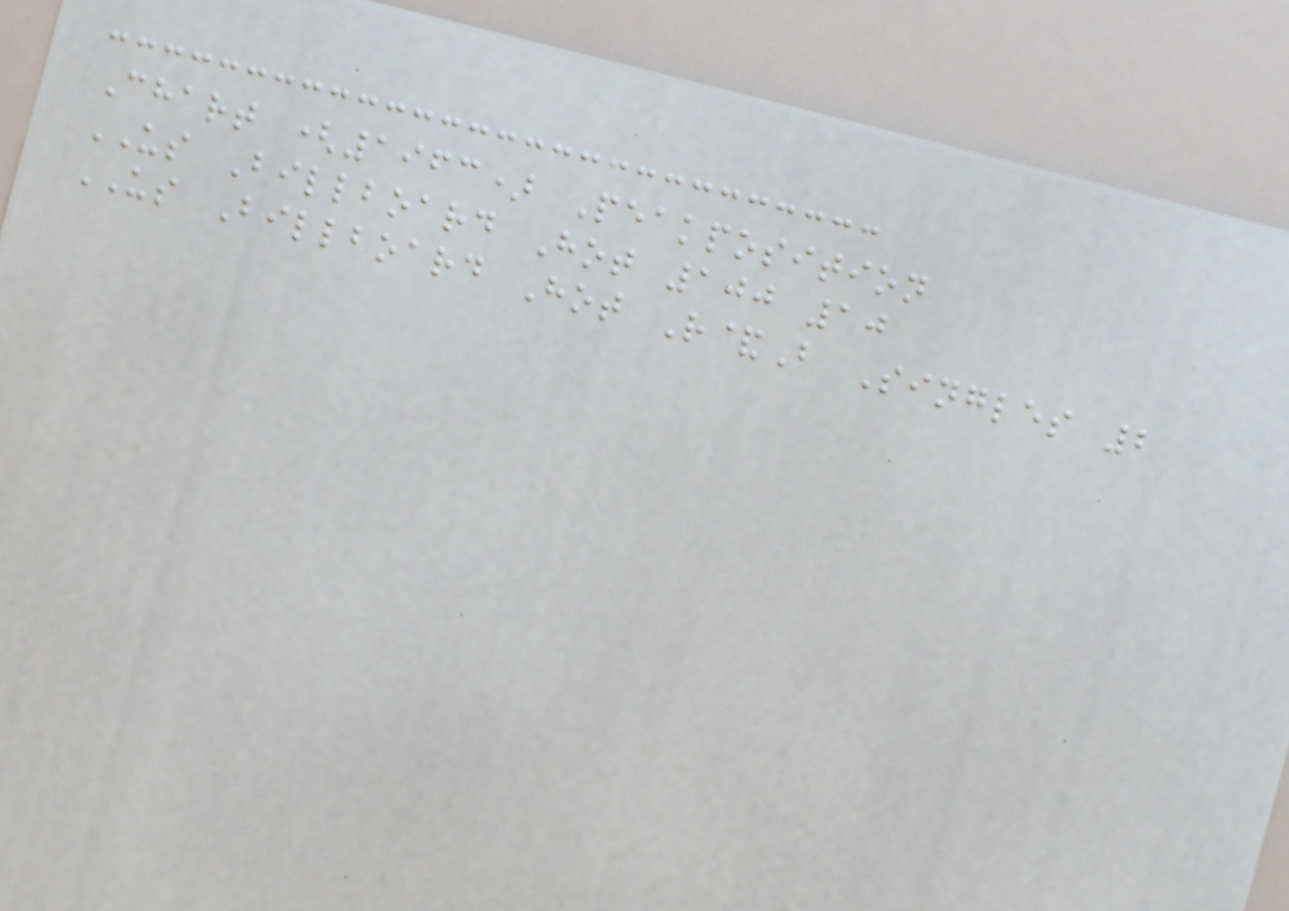Chart (1963) Peakposition
US Billboard Hot 100 10
US Billboard Hot R&B Singles 2
